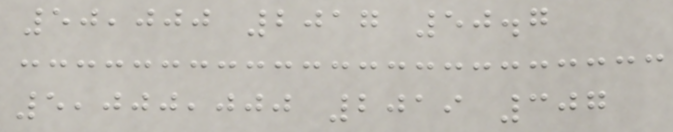50,000 2017 50.7
5,000,000 2019 307
